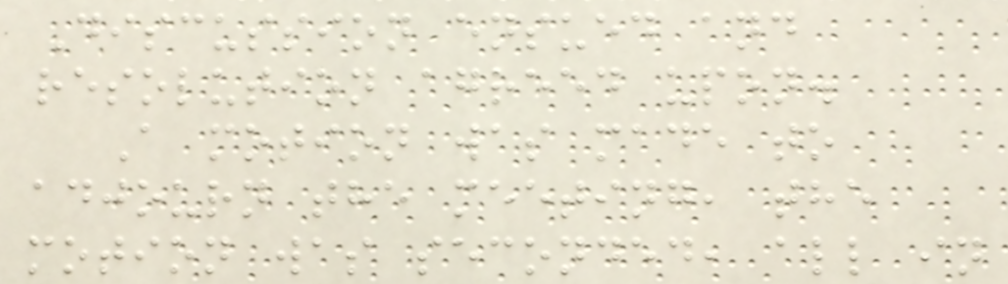Discussion ensued and
resolution agreed upon.
A motion was made to
adjourn the meeting, the
motion was seconded, all in
